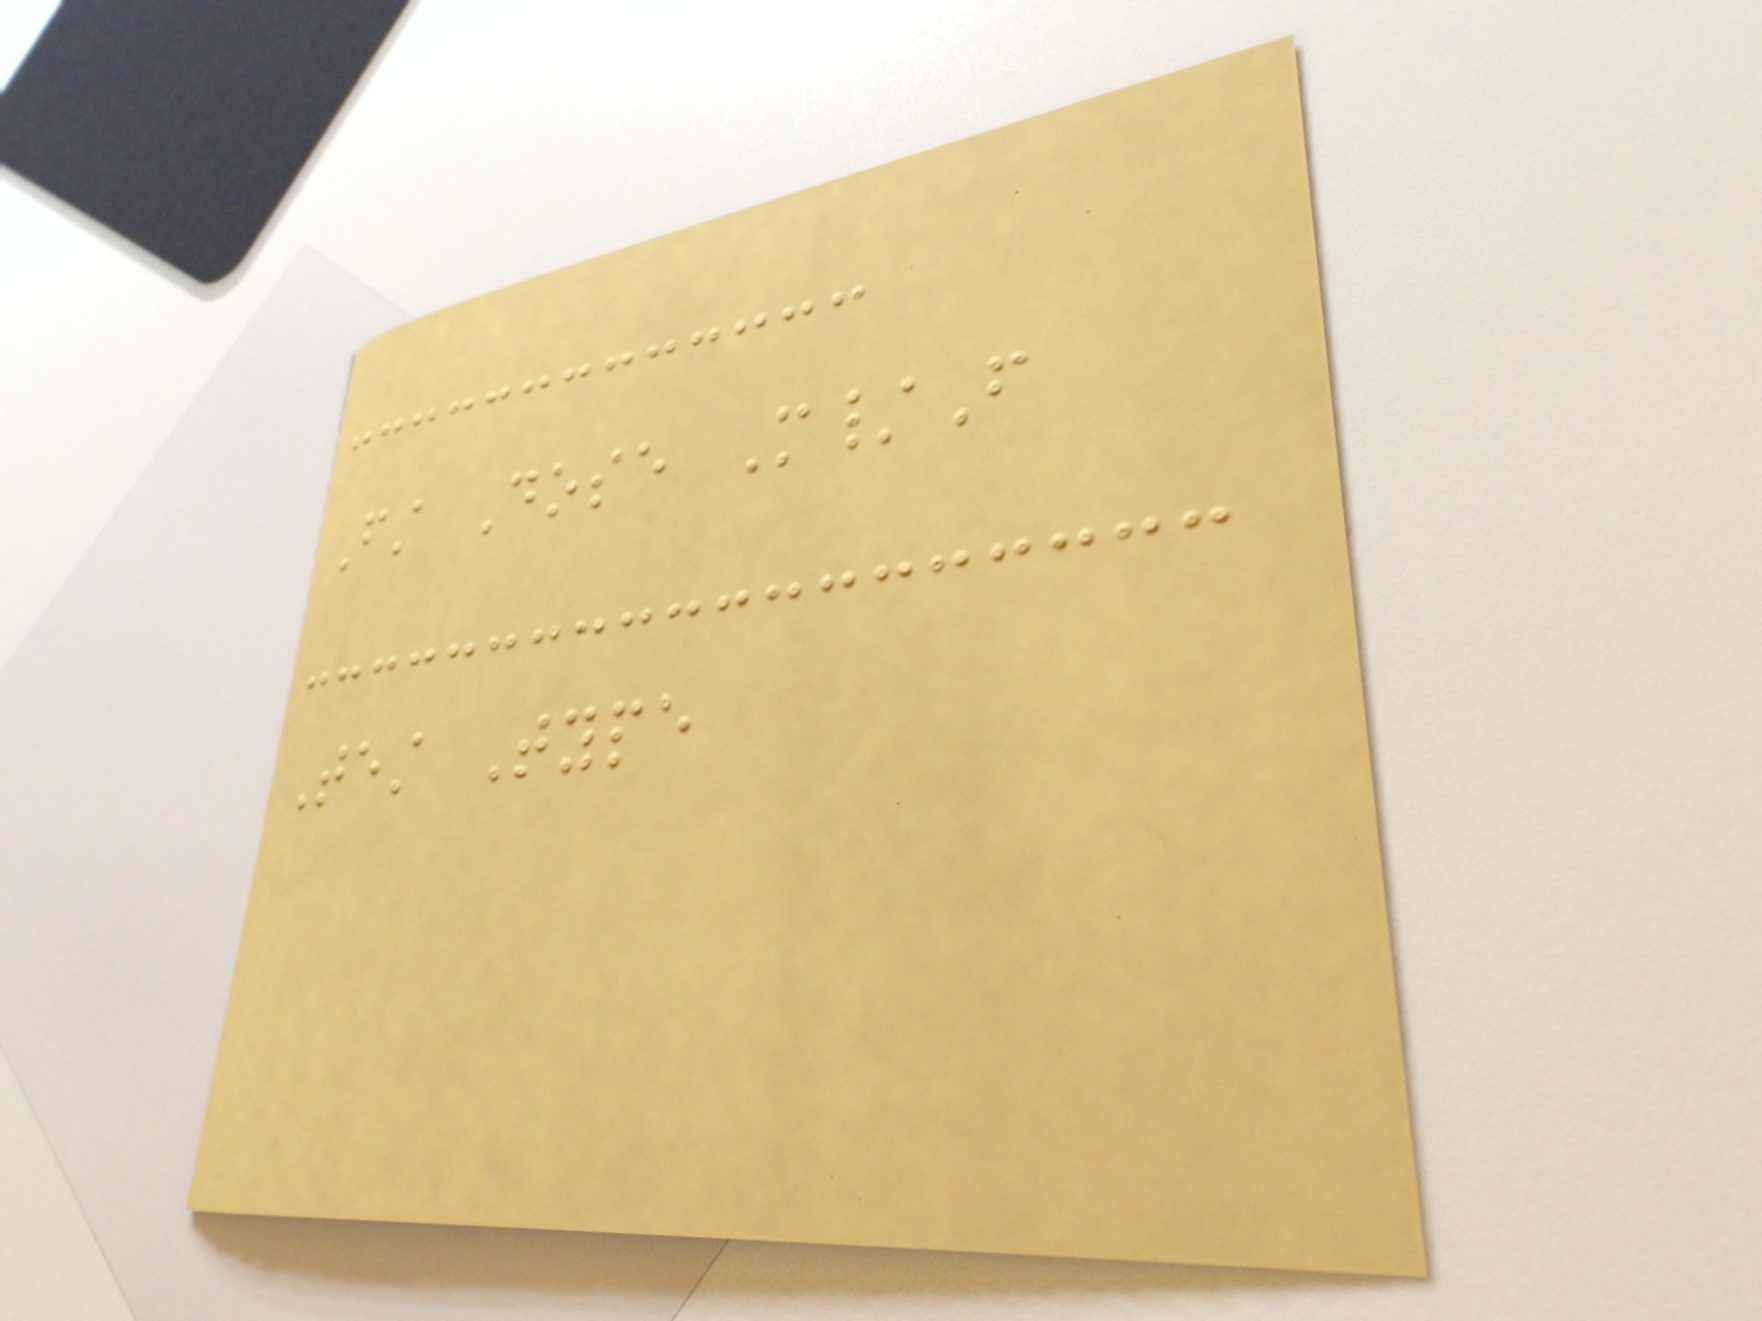First Dose M/F
Test Type
